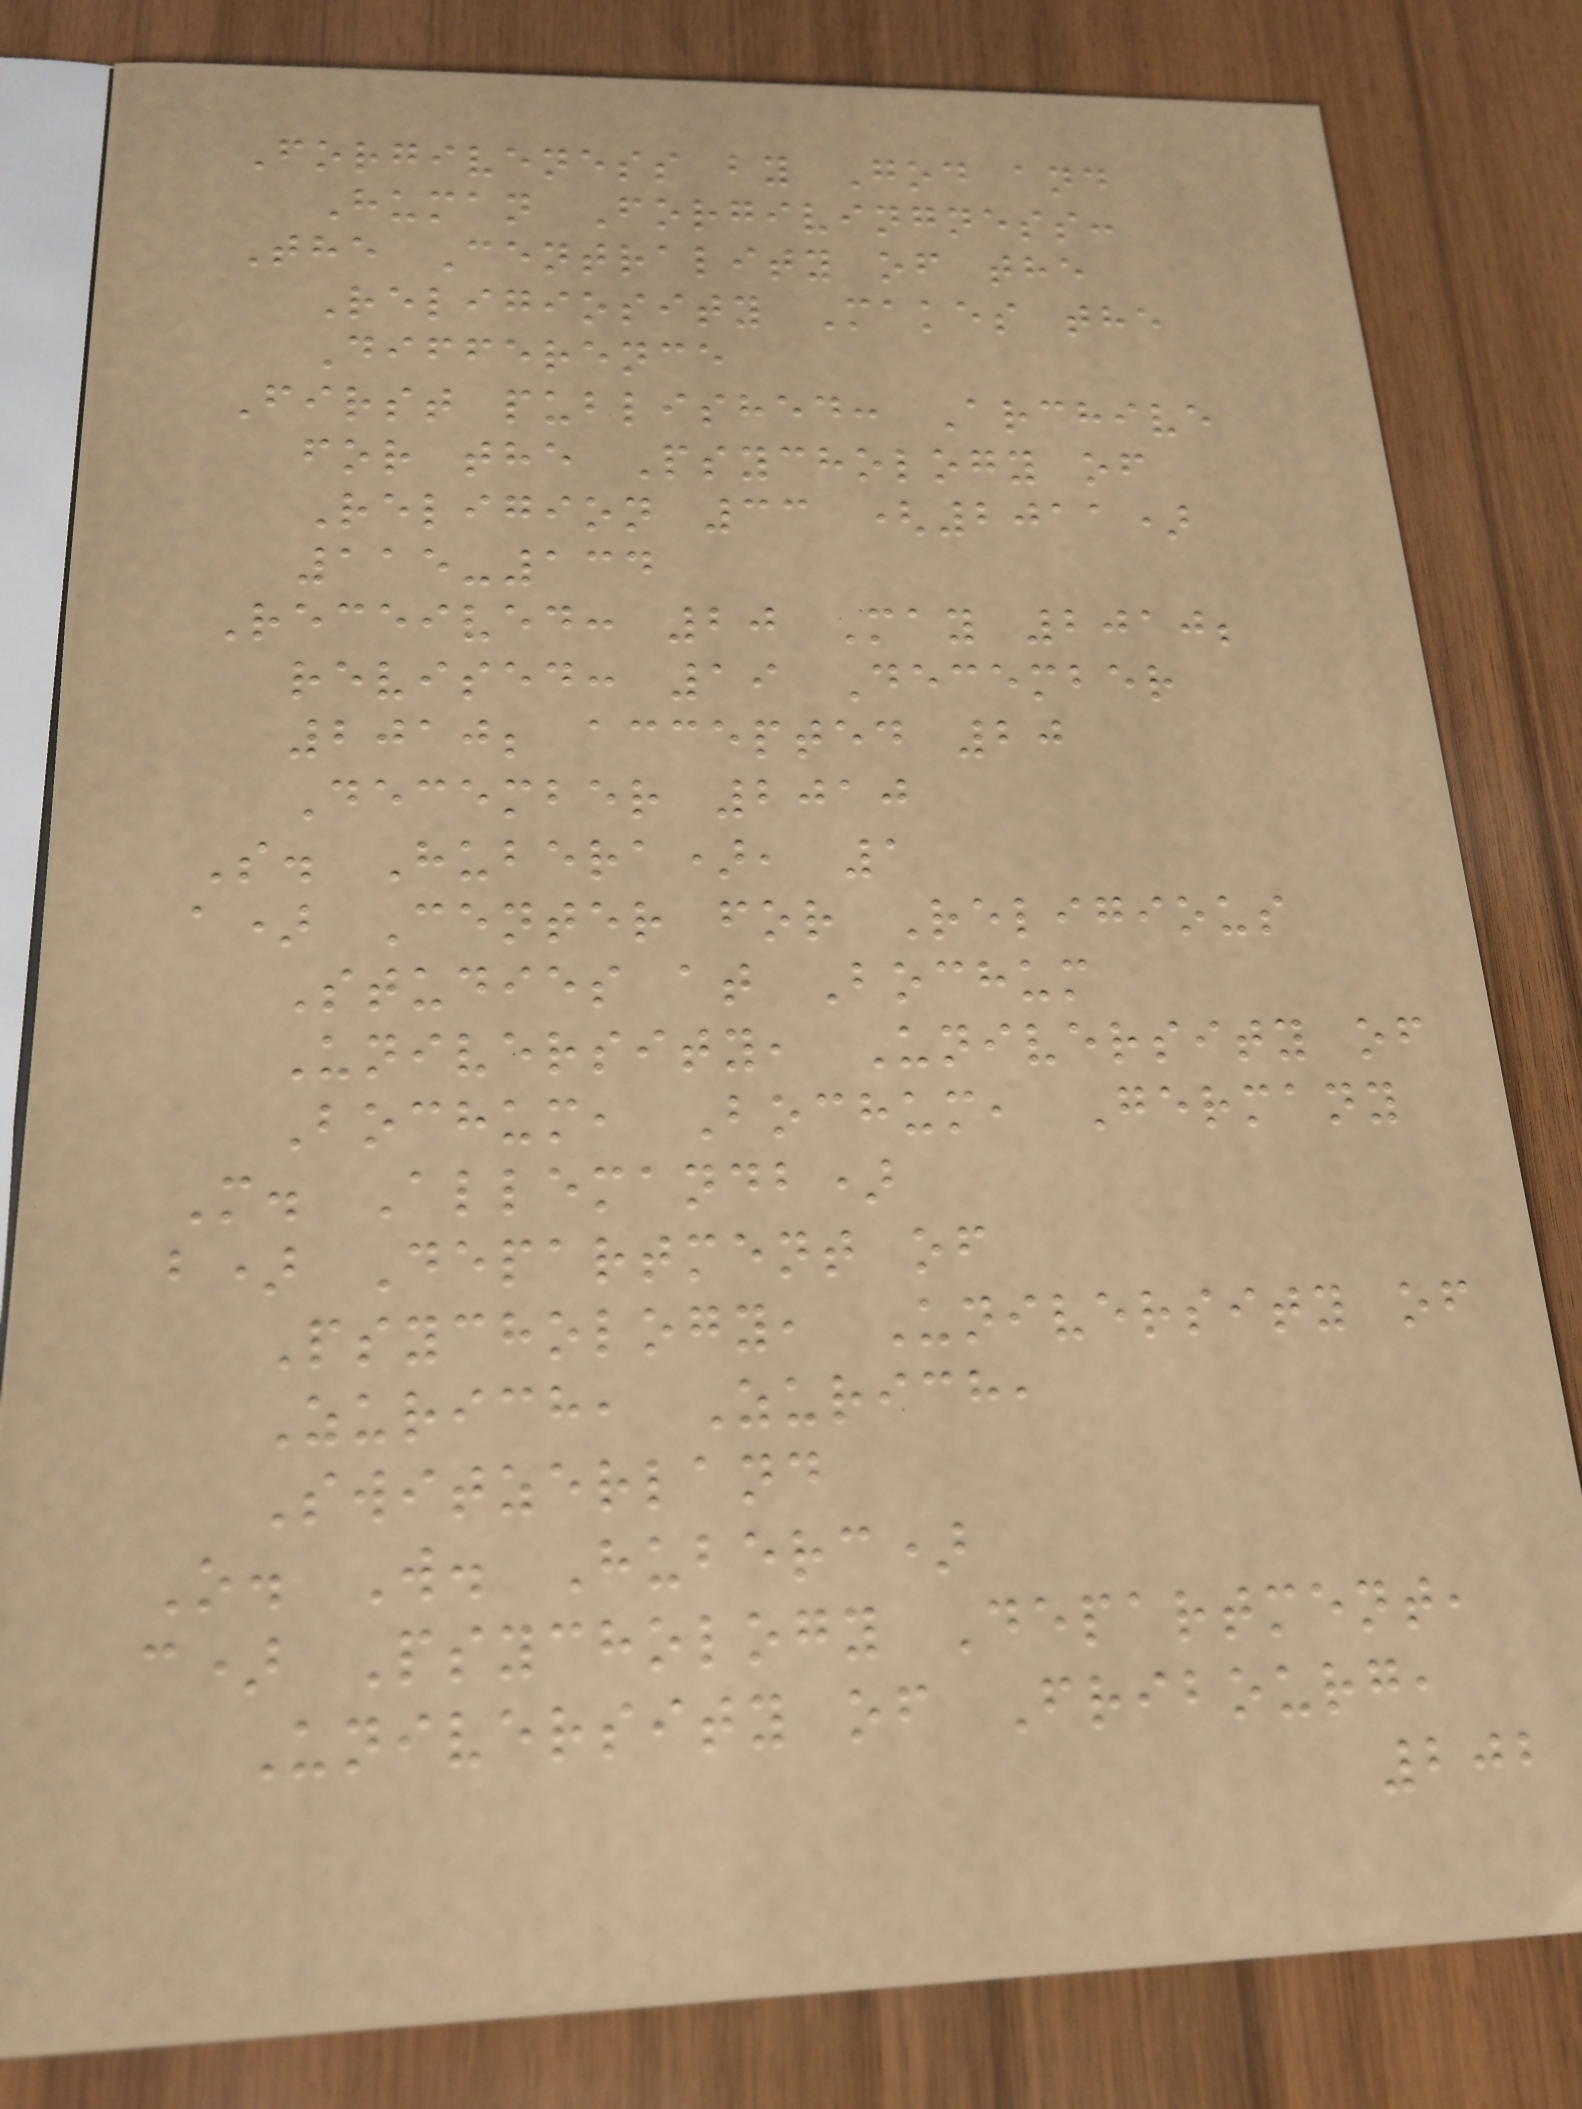Forgiveness by God and
Human Forgivingness:
The Centrality of the
Religiosity Makes the
Difference
First published: Archive
for the Psychology of
Religion 33 (2011)
115-134
Received: 20 May 2010;
revised: 19 December
2010; accepted 20
December 2010
S. Hubera), 1
a) Center for Religious
Studies at Bochum
University, University of
Bochum, Bochum, Germany
M. Allemandb)
b) Department of
Psychology, University of
Zurich, Zurich,
Switzerland
O. W. Huberc)
c) Psychology Department,
University of Fribourg,
202
